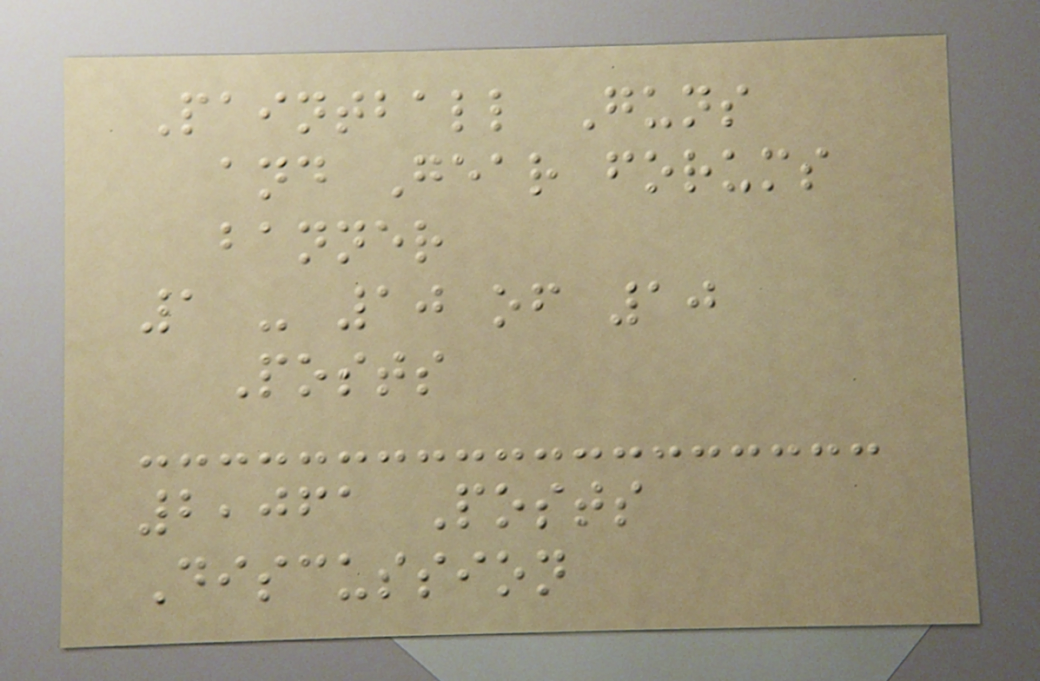Paintball Guns
and Gear forums
banner
1 - 10 of 10
Posts
2,061 Posts
Discussion
